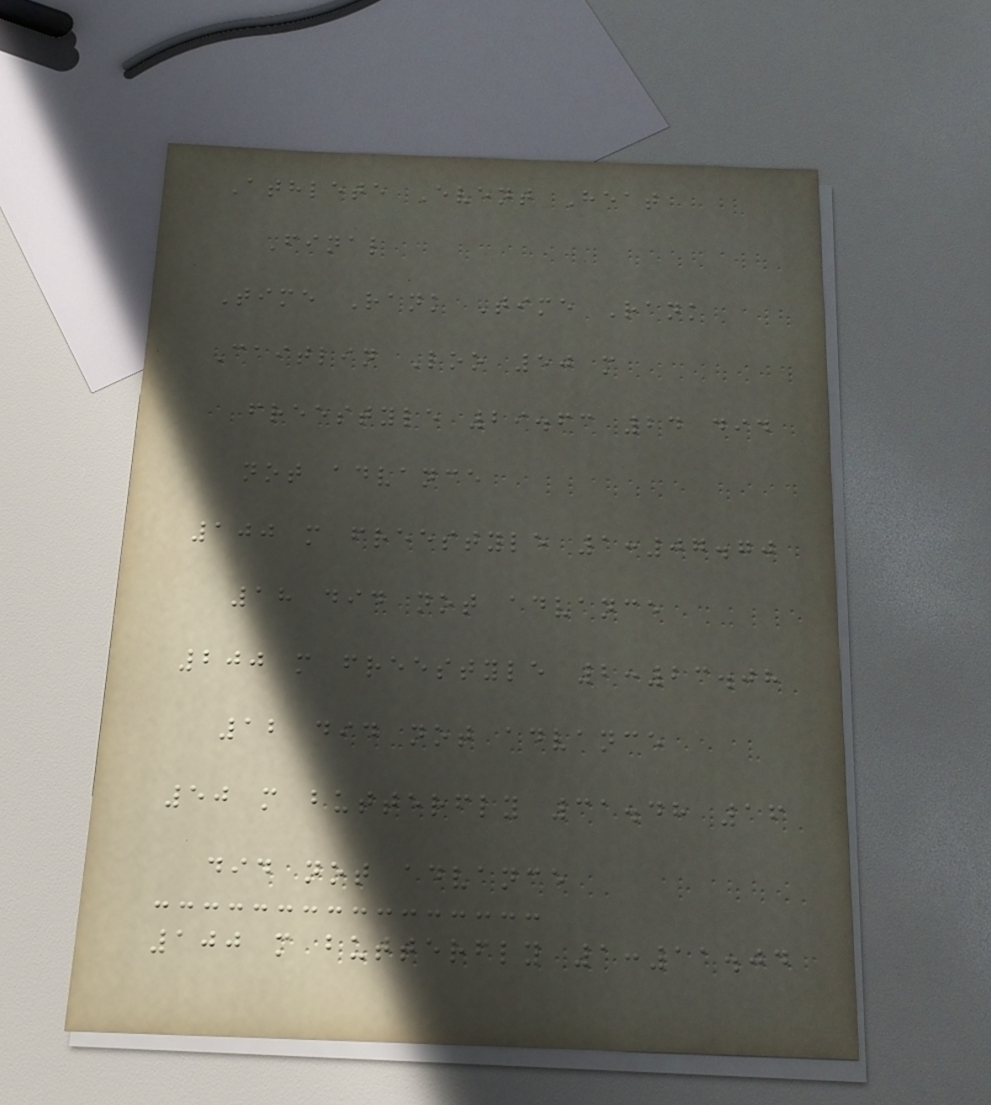Athlete Event Heat
Final
Time Rank Time Rank
Caitlin Loo 50 m
freestyle 29.63 24 did
not advance
100 m freestyle 1:07.70
18 did not advance
200 m freestyle 2:23.08
12 did not advance
50 m butterfly 31.48 16
did not advance
100 m butterfly 1:11.04
